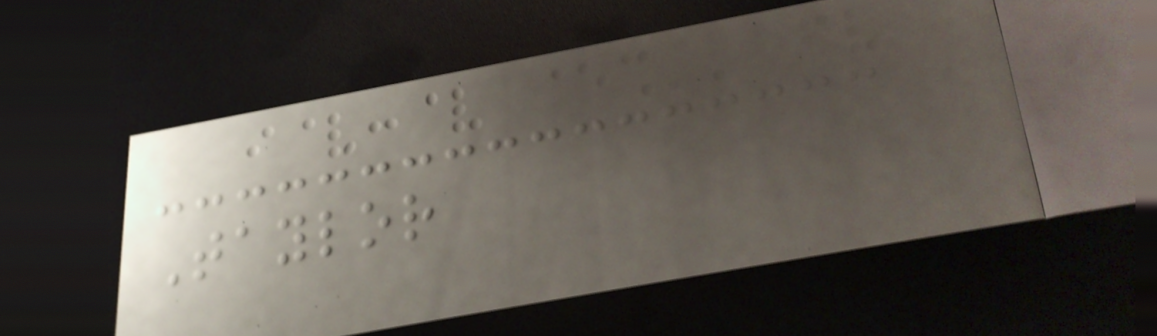Taylor
